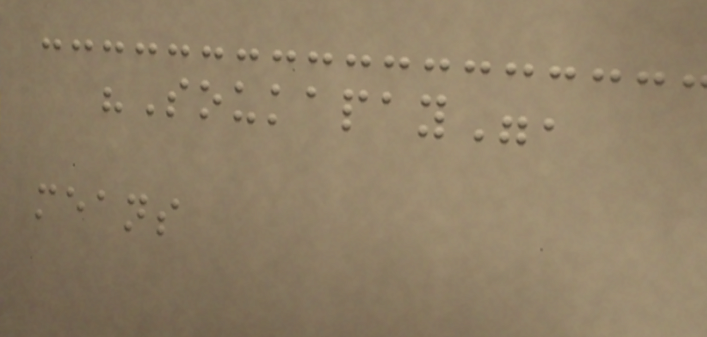"Soukapay",
means
